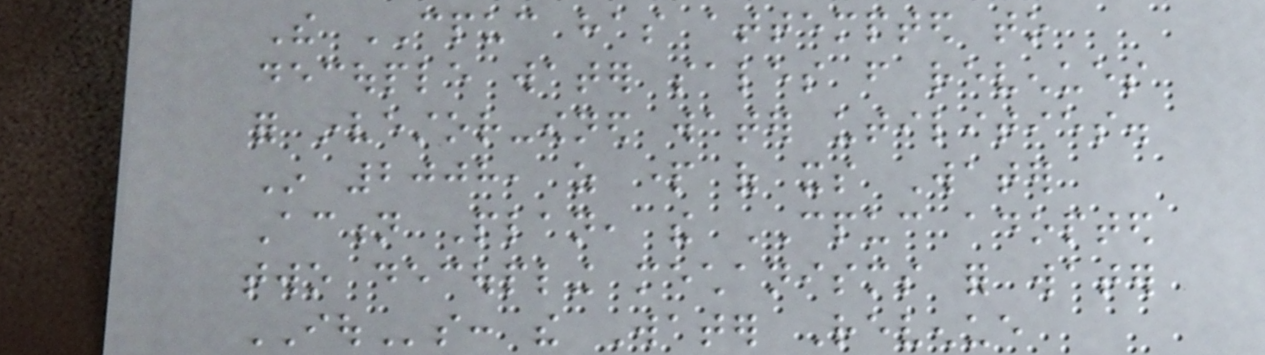The CPUC has attempted to
decouple water sales from revenues
for investor-owned water utilities.
In 2008, as part of its Water
Action Plan, the CPUC adopted
two decoupling mechanisms for water
IOUs: the Water Revenue
